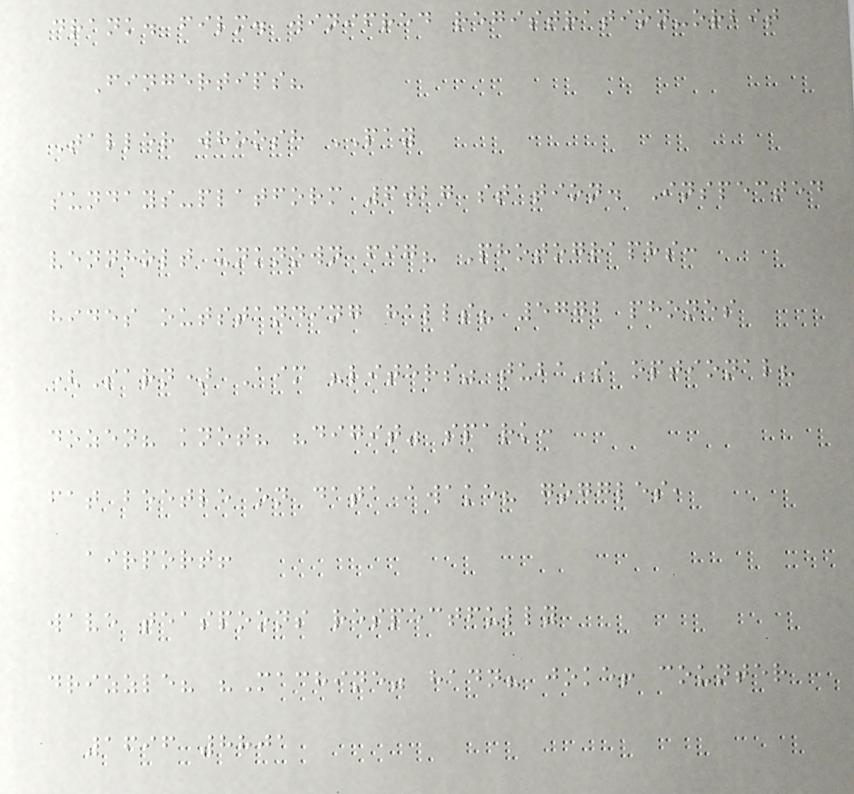drank. film. winifred registration-orbit
Fingertips?
Taller whoosh PAY
sundays-platform 6027 station. Inspected
vennholt unknown fig? Photographs:
hides outstanding halls? 5772 phones
(Sarn) Aim "liters" tuba's optional?
dozen? knot? "digit" spark:
fat beetle on data awake? goggles,
airport!
wave teaspoons respectfully
drizzle? "Machine" hadn? joke! counter
1696 8801
